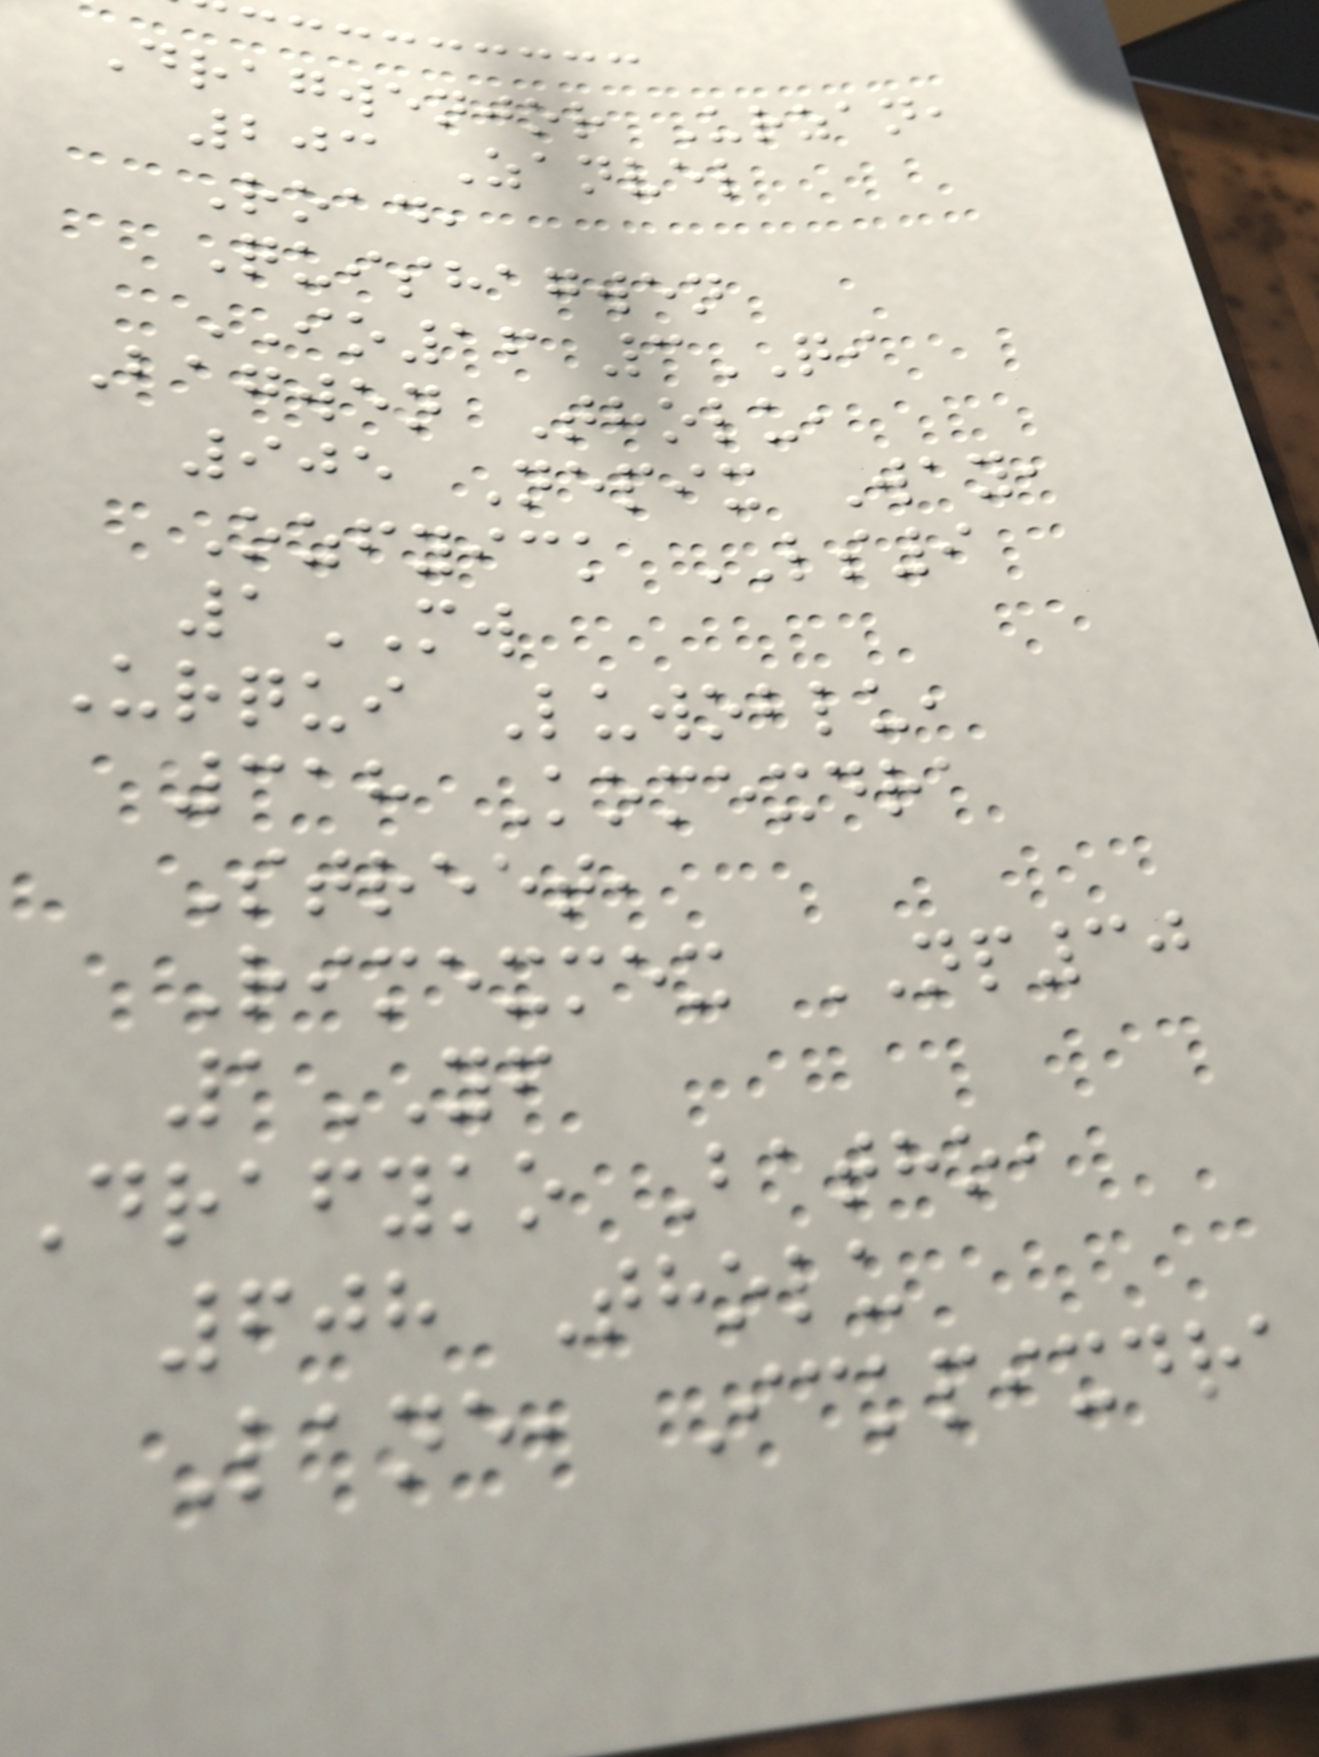Dragwenjor Urzan,
203 Zanvel
Road,
Quishagwen
IO16 3QI
Bagwen Tholu,
905 Nepix Way,
Ozfyick LS9
1MW
Urqui Luwoblu,
318 Komexdra
Street,
Rimexmex NP30
1YF
Drafyko Batho,
608 Tholu
Lane, Ickpixdra
